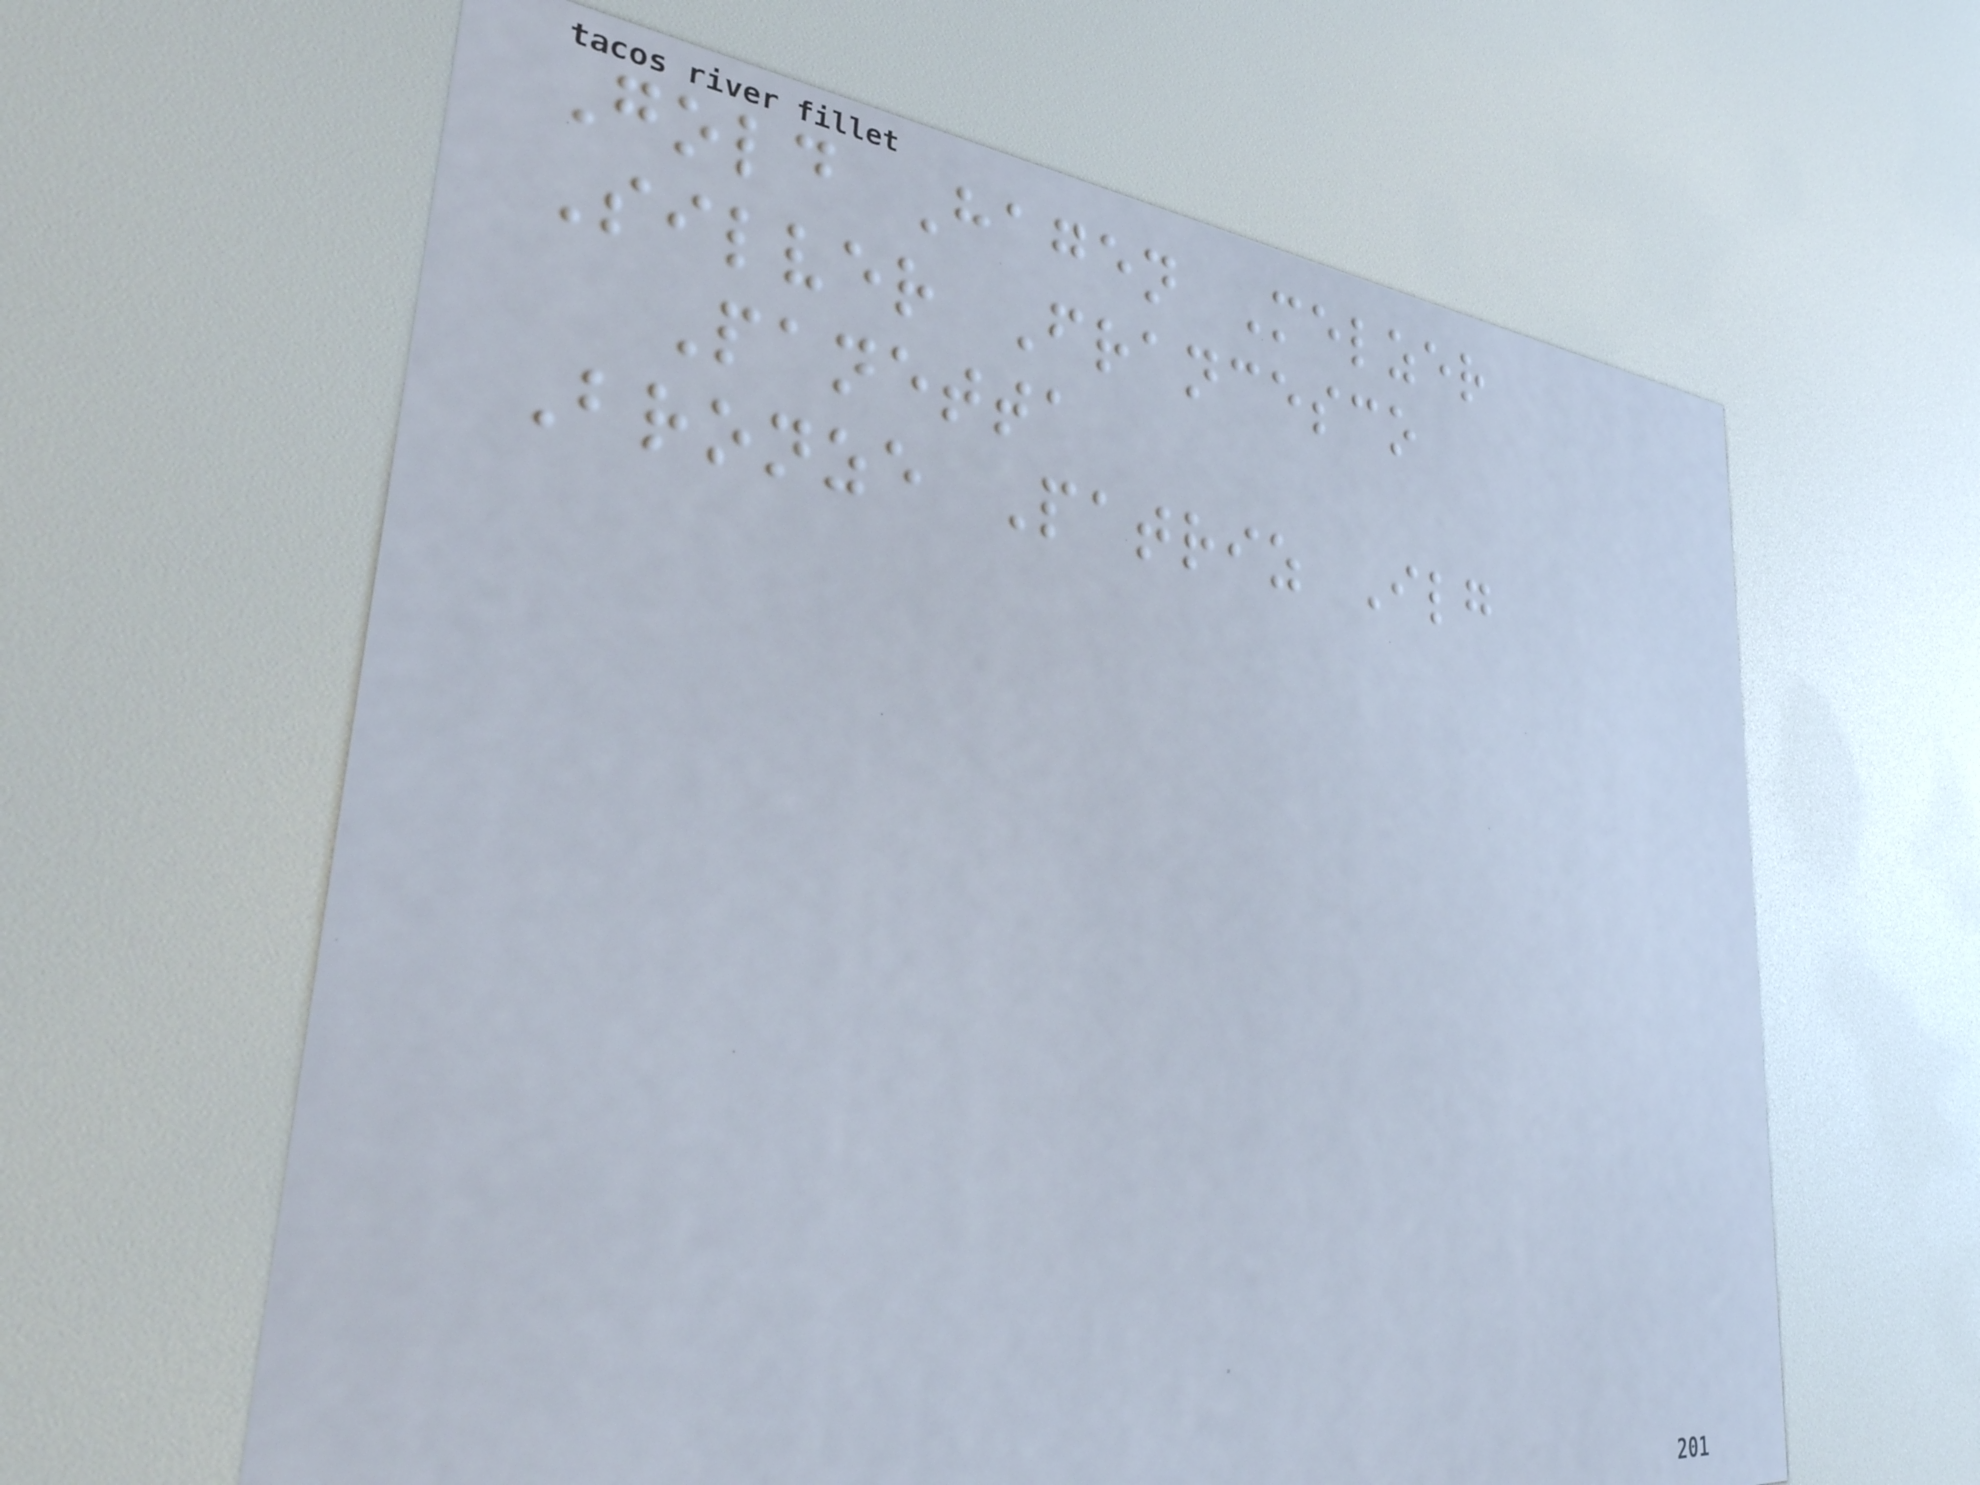Gold Hagen Melzer
Silver Francesco
Panetta
Bronze Patriz Ilg
